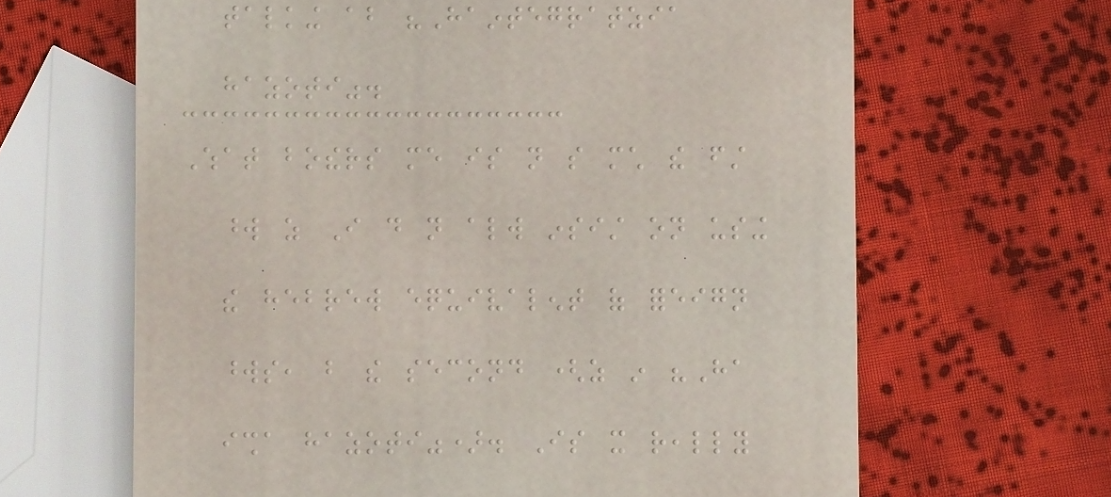talking about "Haintegratzia
hazoti".
What bothers me is not so much the first
word as I do not always insist on using
the hebrew equivalent of foreign
words, but the second (as in "Ha
isha hazoti"). Is it really
